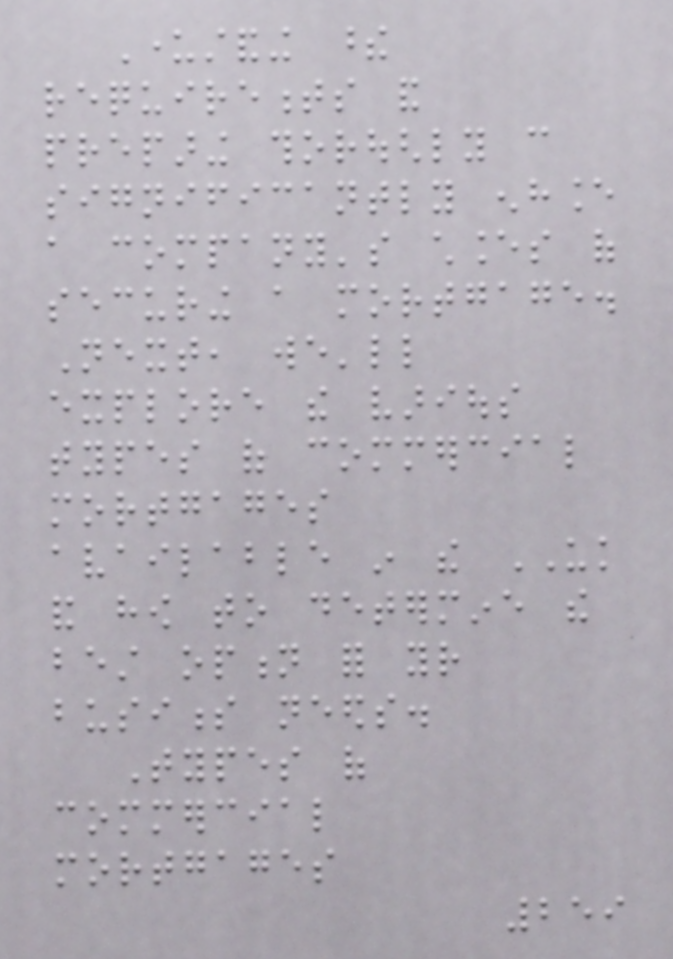Understanding these
requirements and
preparing thoroughly can
significantly enhance
a company's chances of
securing a mortgage.
Next, we'll
explore the various
types of commercial
mortgages
available in the UK
and how to determine the
best option for your
business needs.
Types of
commercial
mortgages
259
